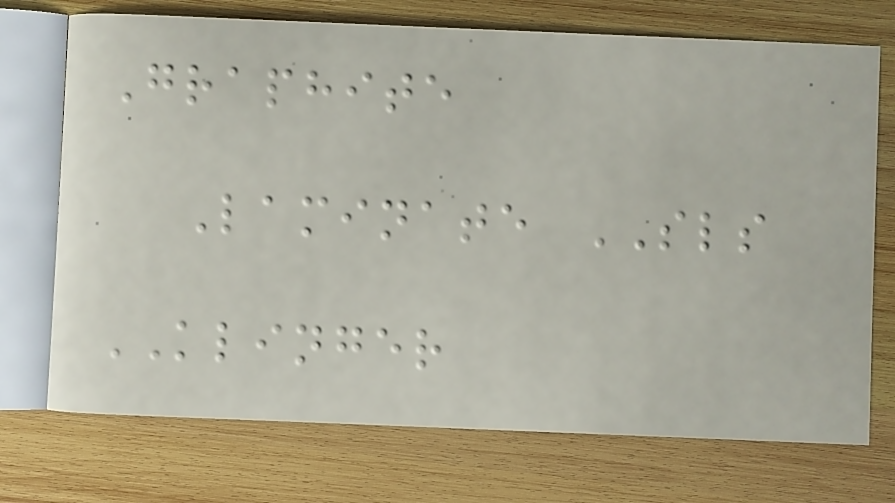Graphite
Laminate SLS
KLINGER
